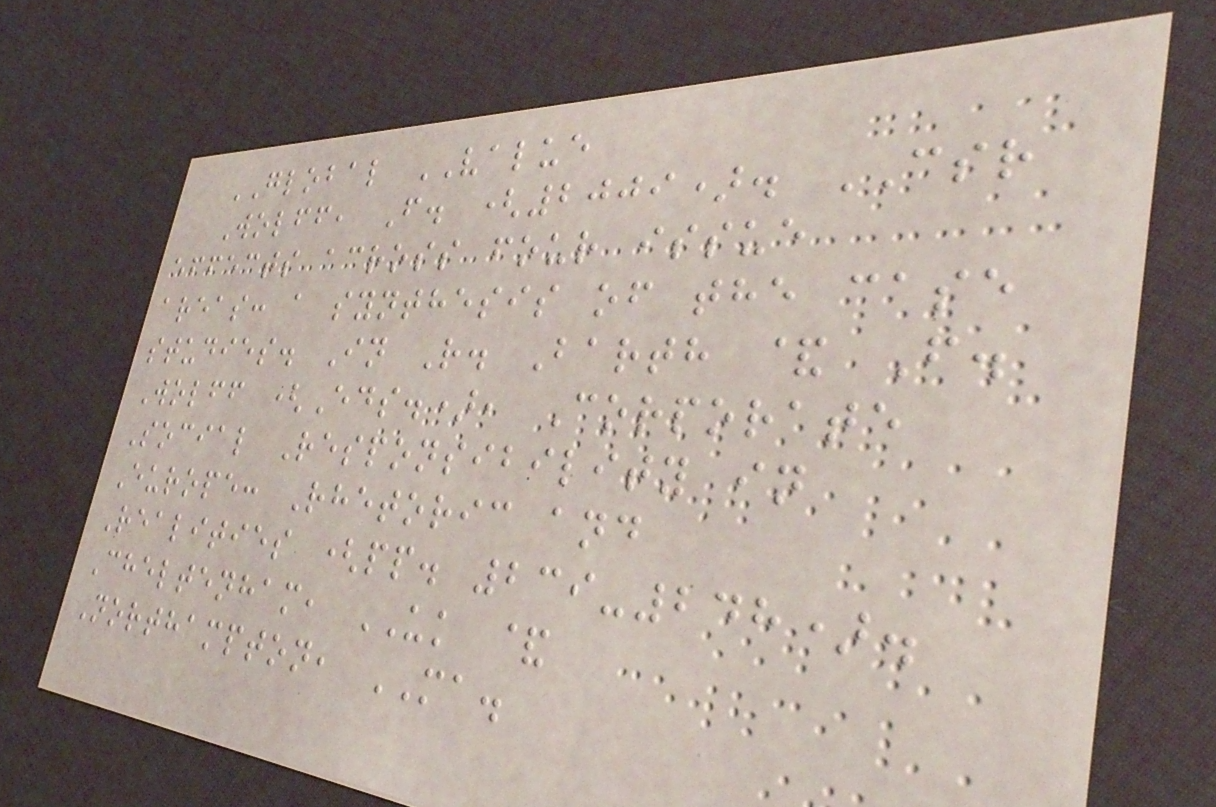GLOBAL VALUE
Wolff, F. (2009). CSR
effects across four issue
areas: a synthesis of the case
studies. In R. Barth & F.
Wolff (Eds.), Corporate
Social Responsibility in
Europe: Rhetoric and
Realities (pp. 239-248).
Cheltenham, UK &
Northampton, MA.
